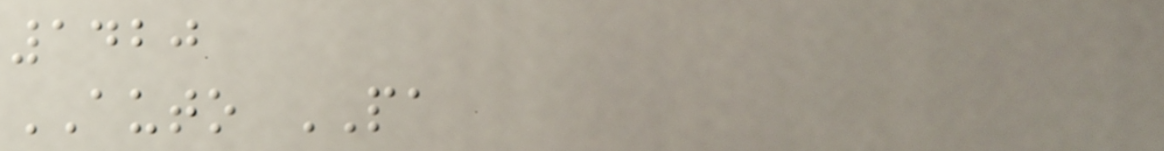1420
AUTO PA
